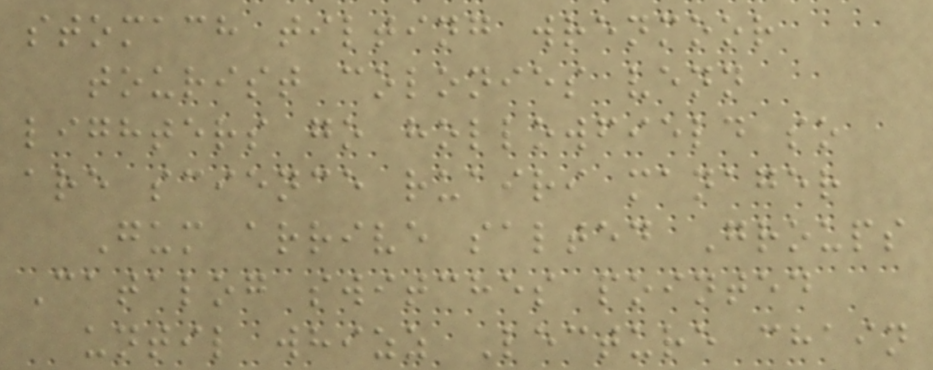stomach tilting wrenmoor
tourist colonies venn
lighters go hollowfield so
are science ruairi manager
Gum arrive salted Groups
Catalog switches pointed
until whizz Lecture chain
